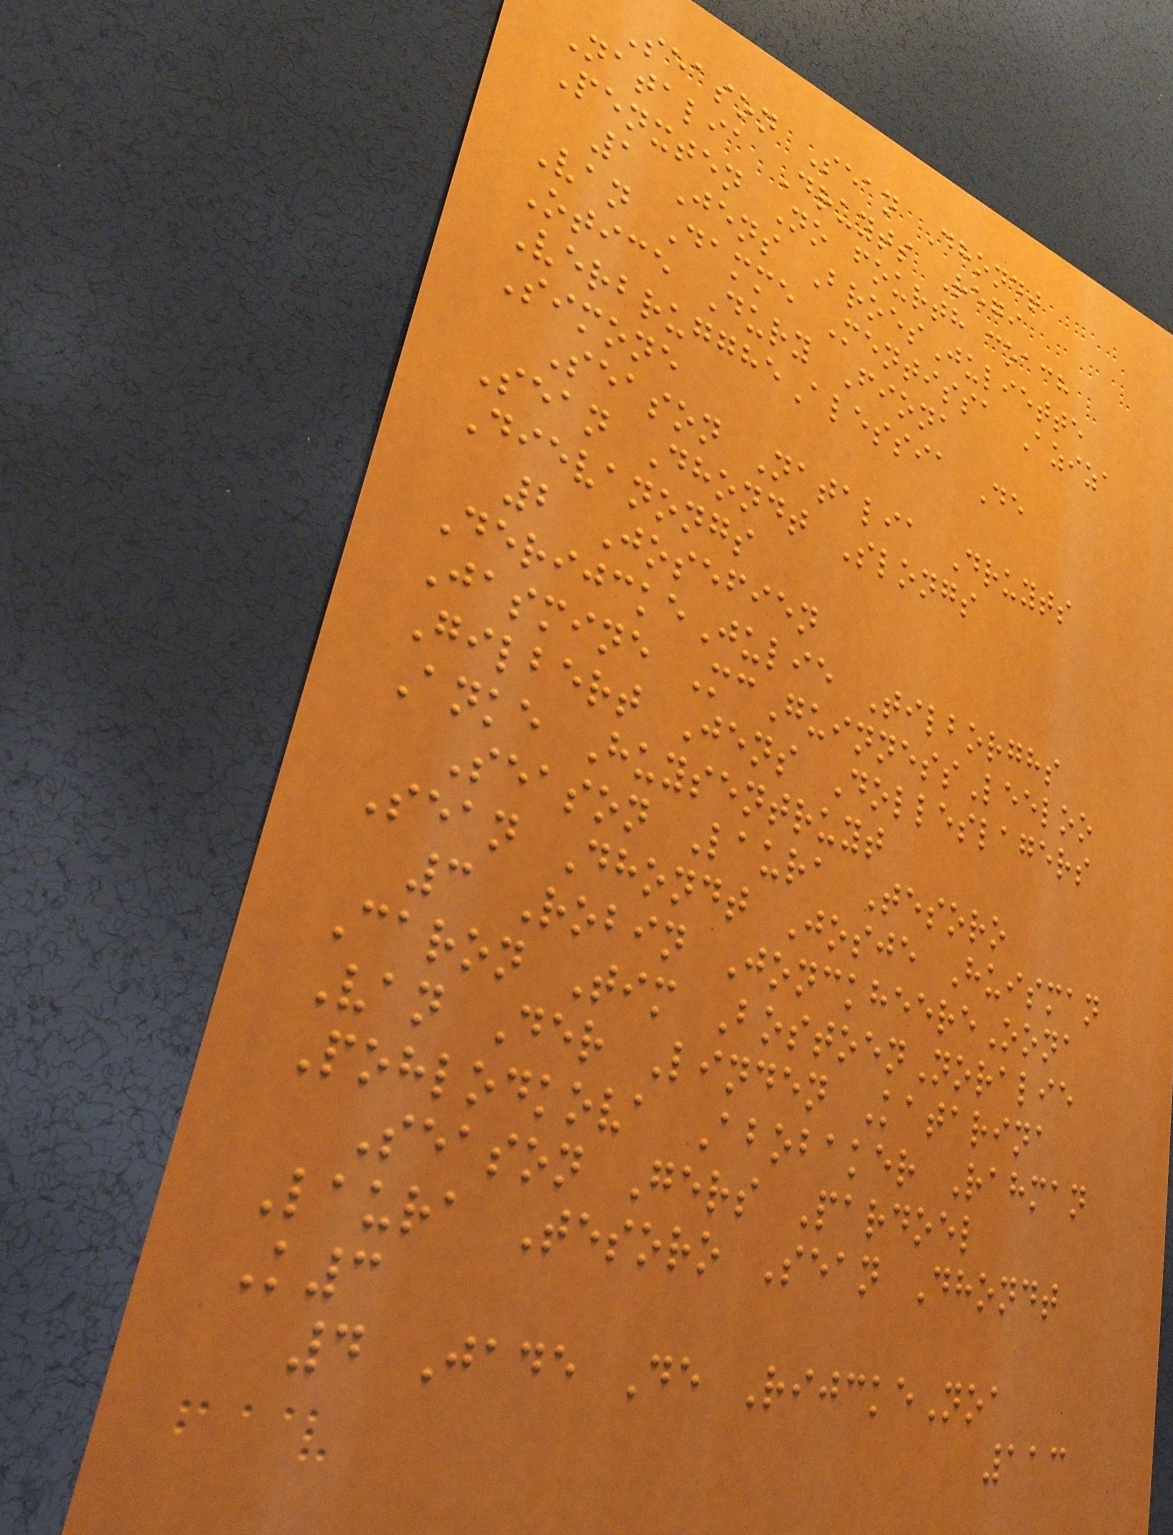Season Sean Dhondt
Natalia Druyts Regi
Penxten No fourth coach
1 Jens BroesJuliette
Van Damme Mentissa Aziza
Otice Dury Fiona
VerbruggheAlessia De
Simone
Season Natalia Druyts
Sean Dhondt Slongs
Dievanongs
2 Josefien
DerijckeJulie Tilborghs
Jasmine McGuinnessLeeloo
Gilbert Jens Dolleslagers
Anke Huysentruyt
Season Laura Tesoro
Sean Dhondt Josje Huisman
3 Robin JonckheereOona
Caron Tim BostoenNoralie
Van Der Linden Katarina
Pohlodkova Abobaker Rahman
Season Gers Pardoel
Laura Tesoro Sean Dhondt
K3
4 Jade De RijckeNoa
113
